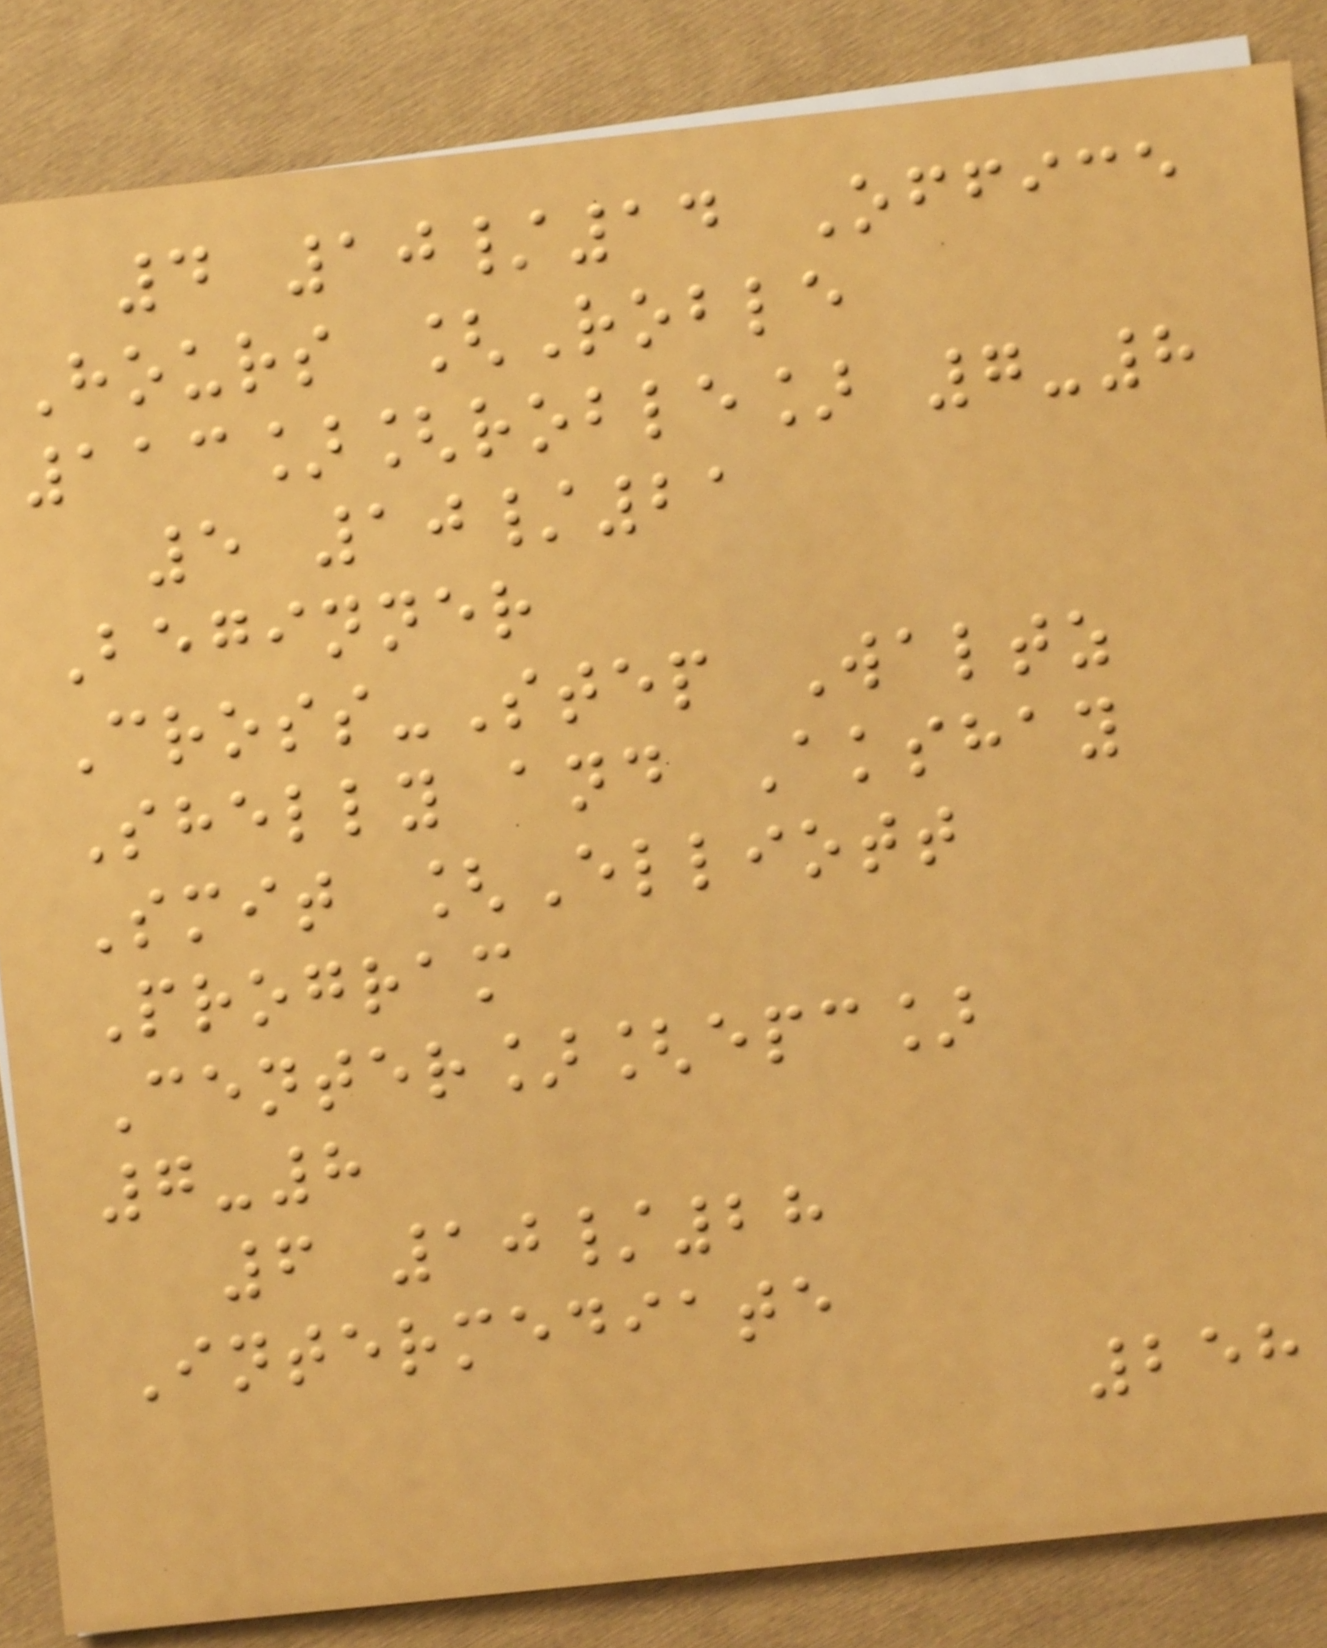4 10/14 Office
Hours [Roble
113][roble] 7-8
5 10/21
Beginner
Cross-Step Waltz
Shelly and Akshay
Smit [Elliott
Program
Center][epc]
7-8
6 10/28
Intermediate
258
